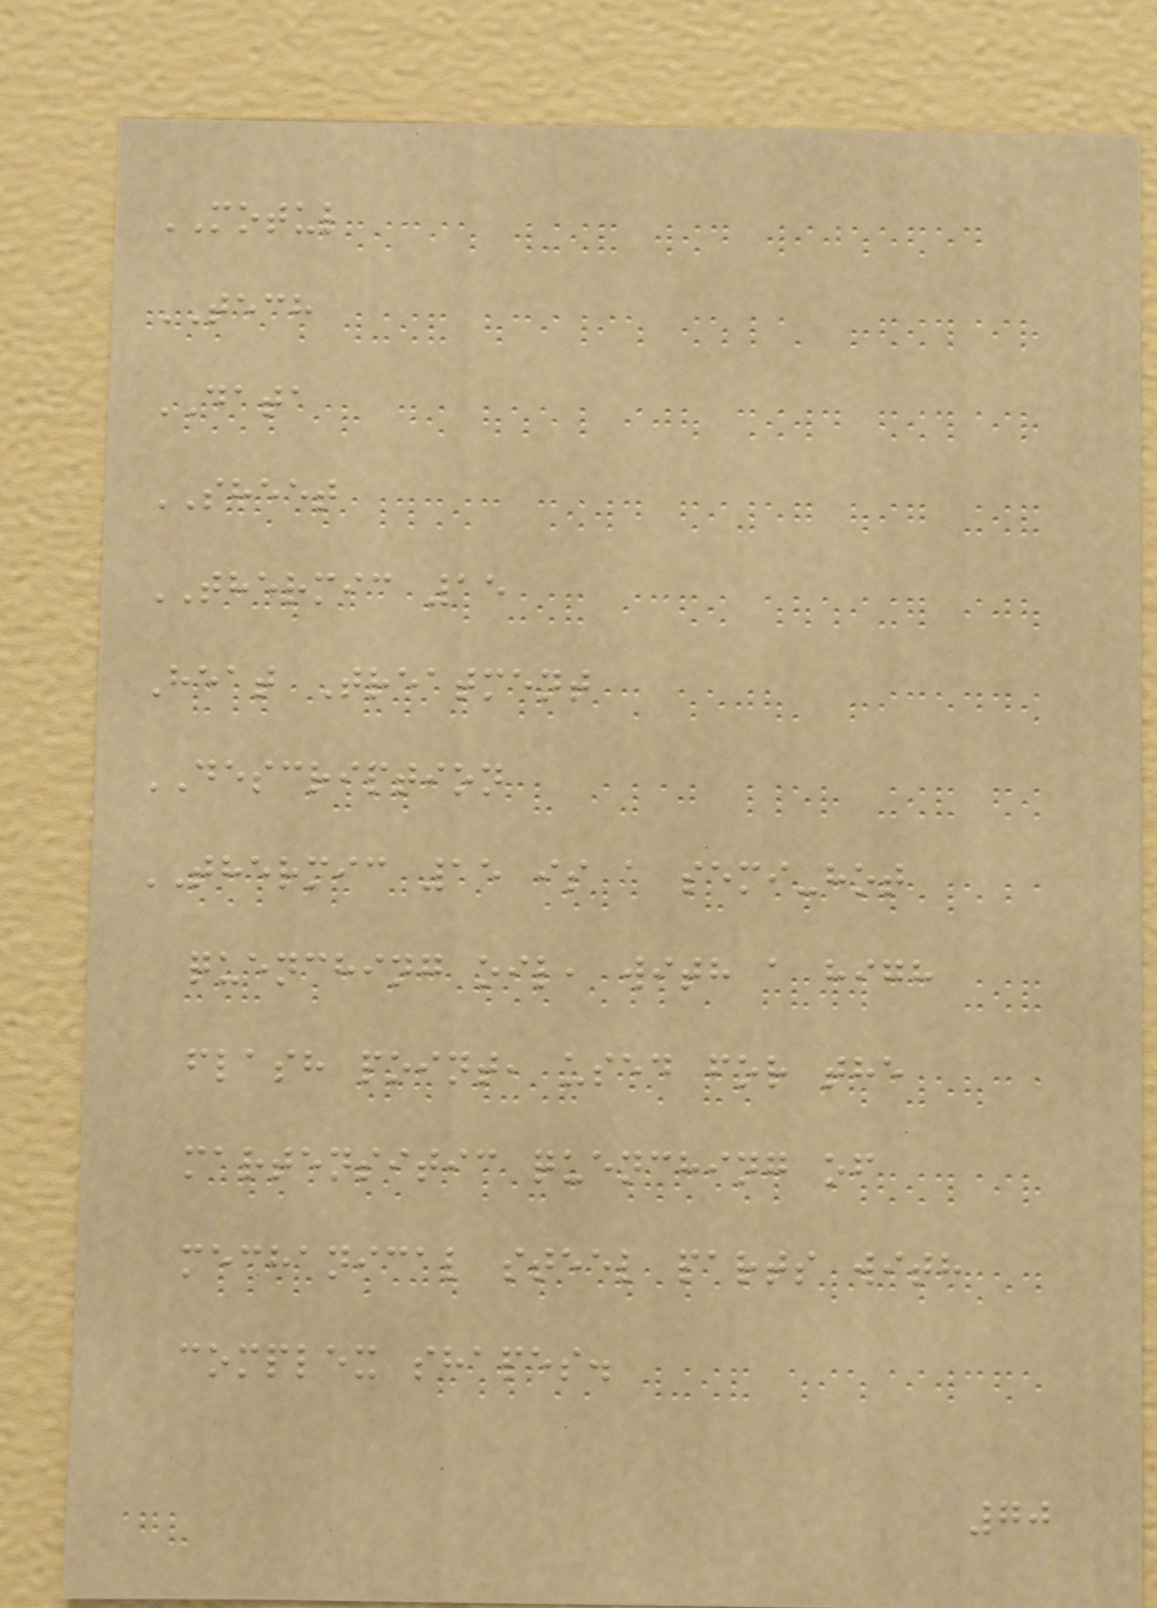MOTUL
TECH
DATA
SHEET
THERMIC 15
Heat Treatment
DESCRIPTION
THERMIC 15 is a semi-hot
quenching oil, with a high
flash point, used for the
martensitic quenching of
mechanical steel parts with
complex shapes.
70
